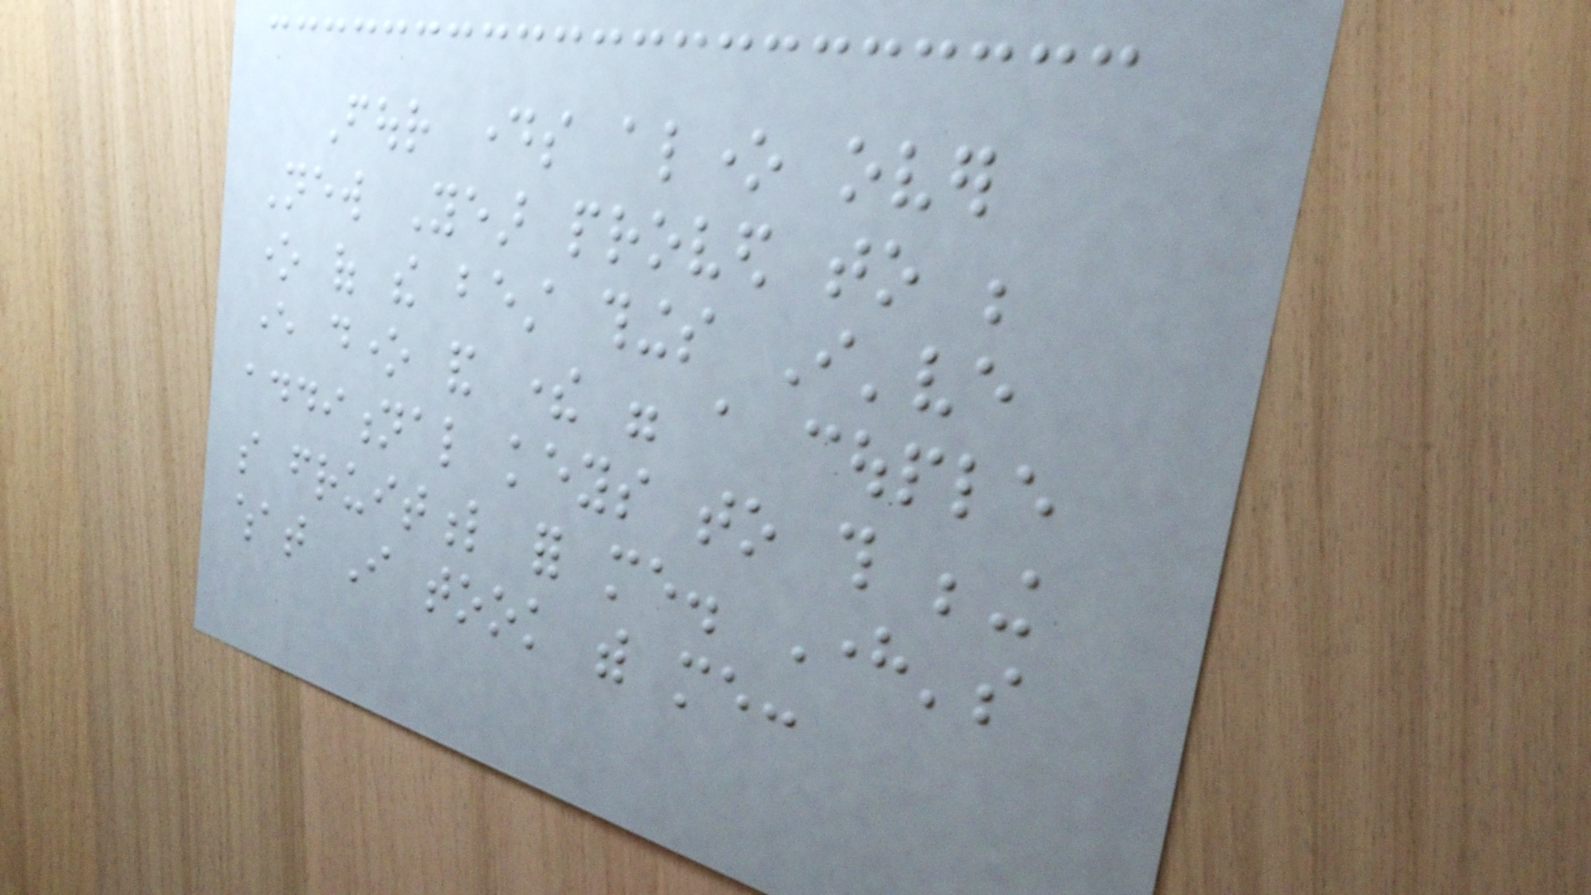Four days alone over
New Year proved to be
one of the best things I've
ever done and there were a couple
additional keys to this being
so fruitful for me. Here's
what I took with me:
